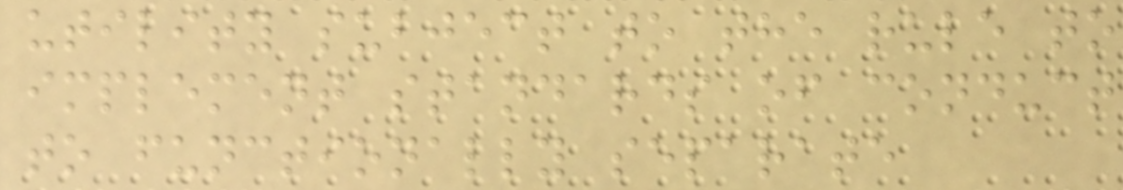utility subject to the rule to
implement standards of conduct
to functionally separate
